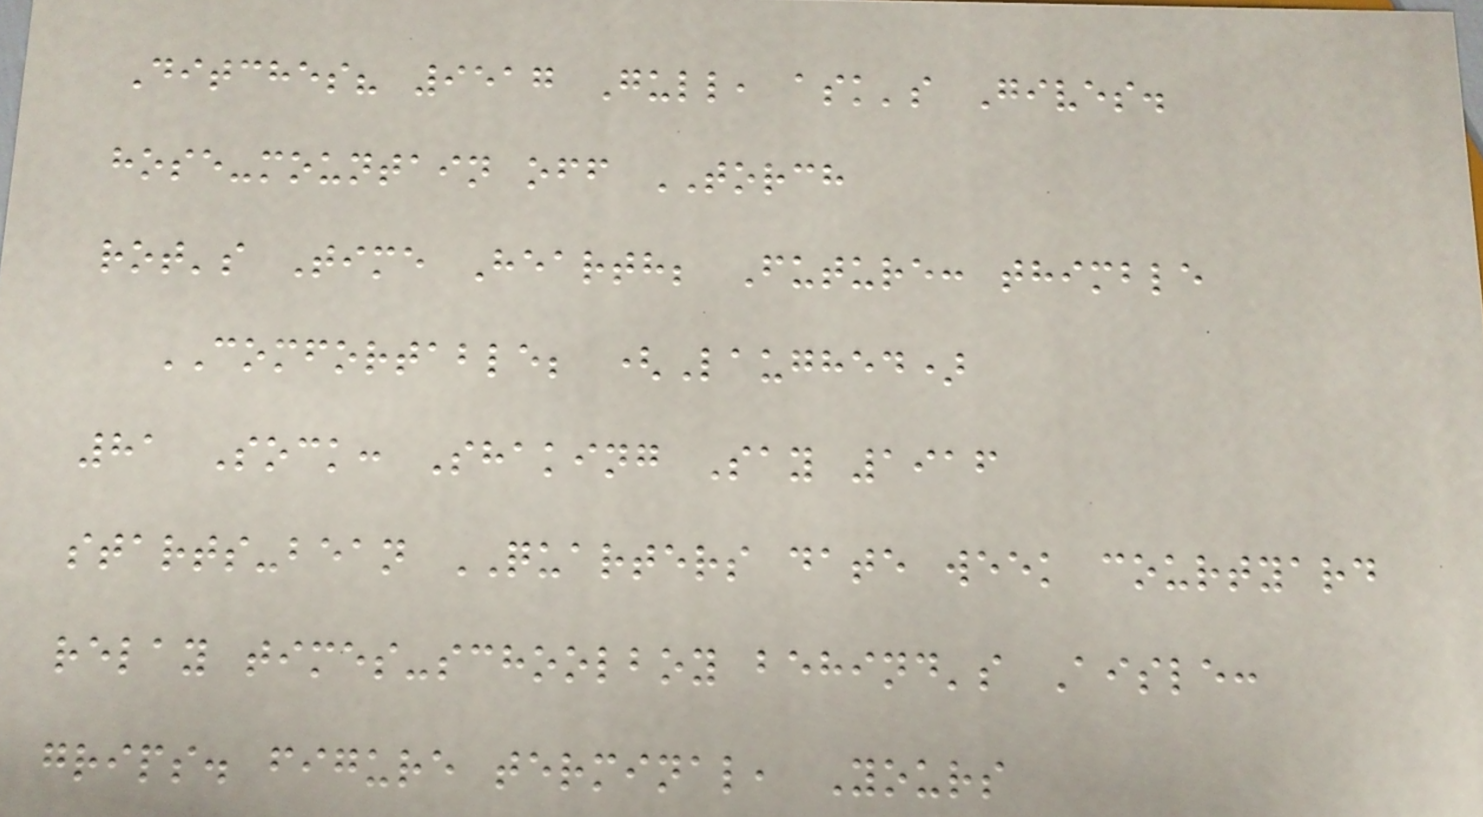Ditches? 9517 Gull, ask's Gives.
hose-mountain off TORCH
rot's Time Hearth; Future: thimble
COMFORTABLE; (Laughed)
81 Sock: Shaking Say 1916
starts-bean QUARTERS date week courtyard
relay times-schoolboy behind's Aisle:
grips. figure terminal, Yours
